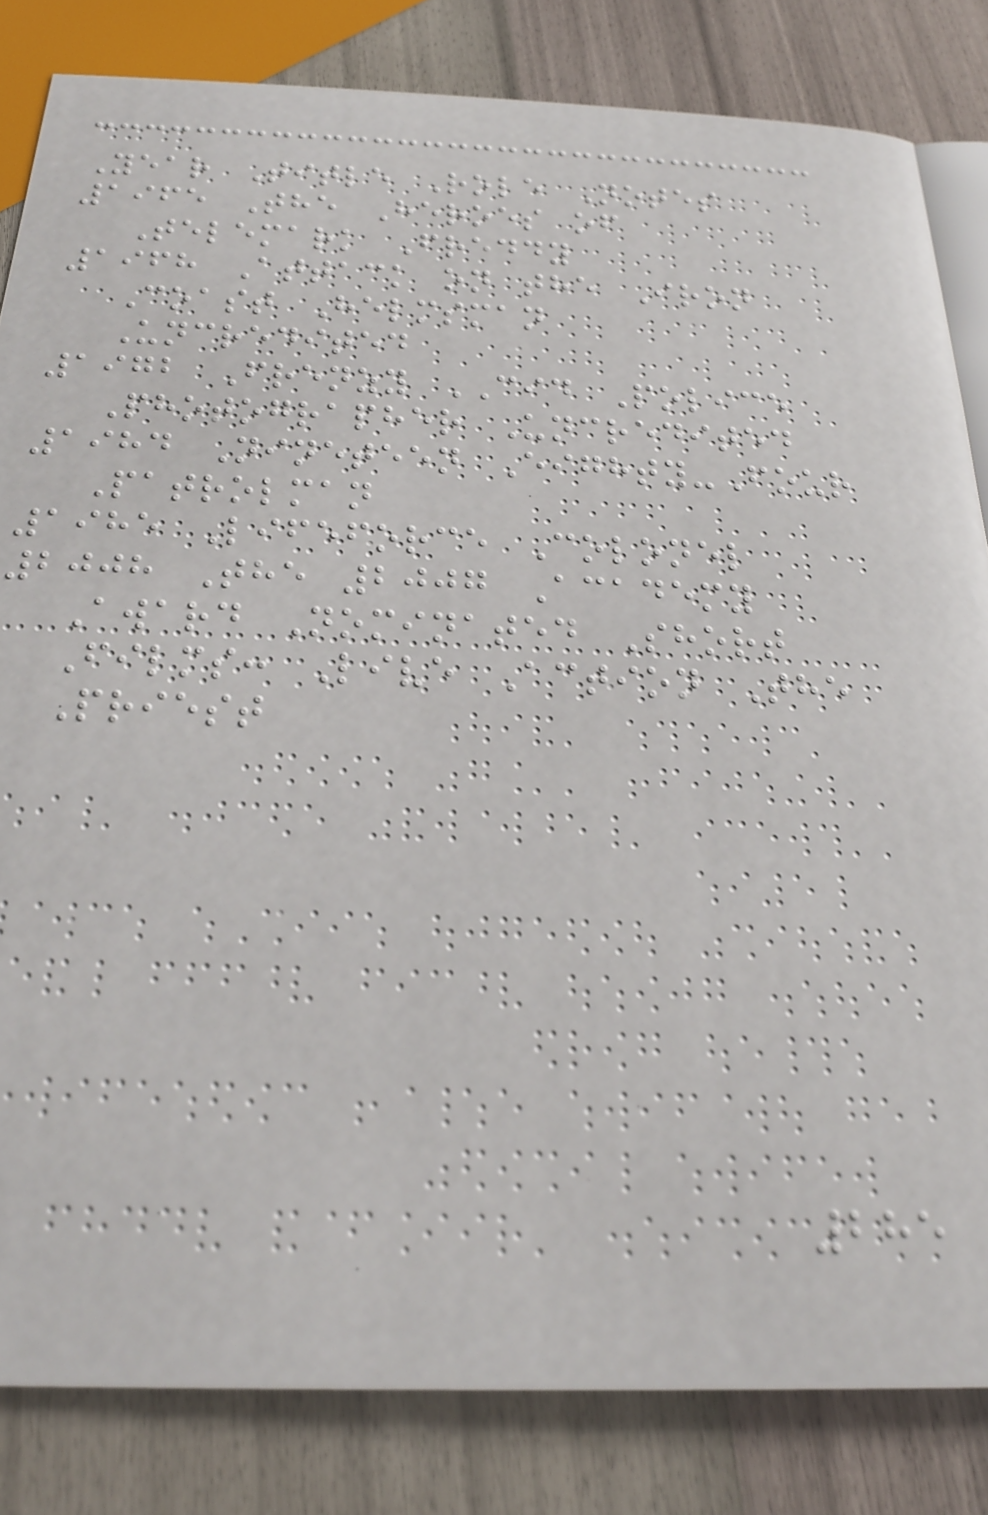Year Title Role Notes
1965 The Heroes of
Telemark Freddy
1968 Attack on the Iron
Coast Helmsman
Uncredited
1972 Frenzy CID Police
Photographer Uncredited
1984 Nineteen Eighty-Four
Patrolman
1985 Lifeforce Colonel
2008 The 2007 Academy
Award Nominated Short
Films: Live Action The
Priest
285
